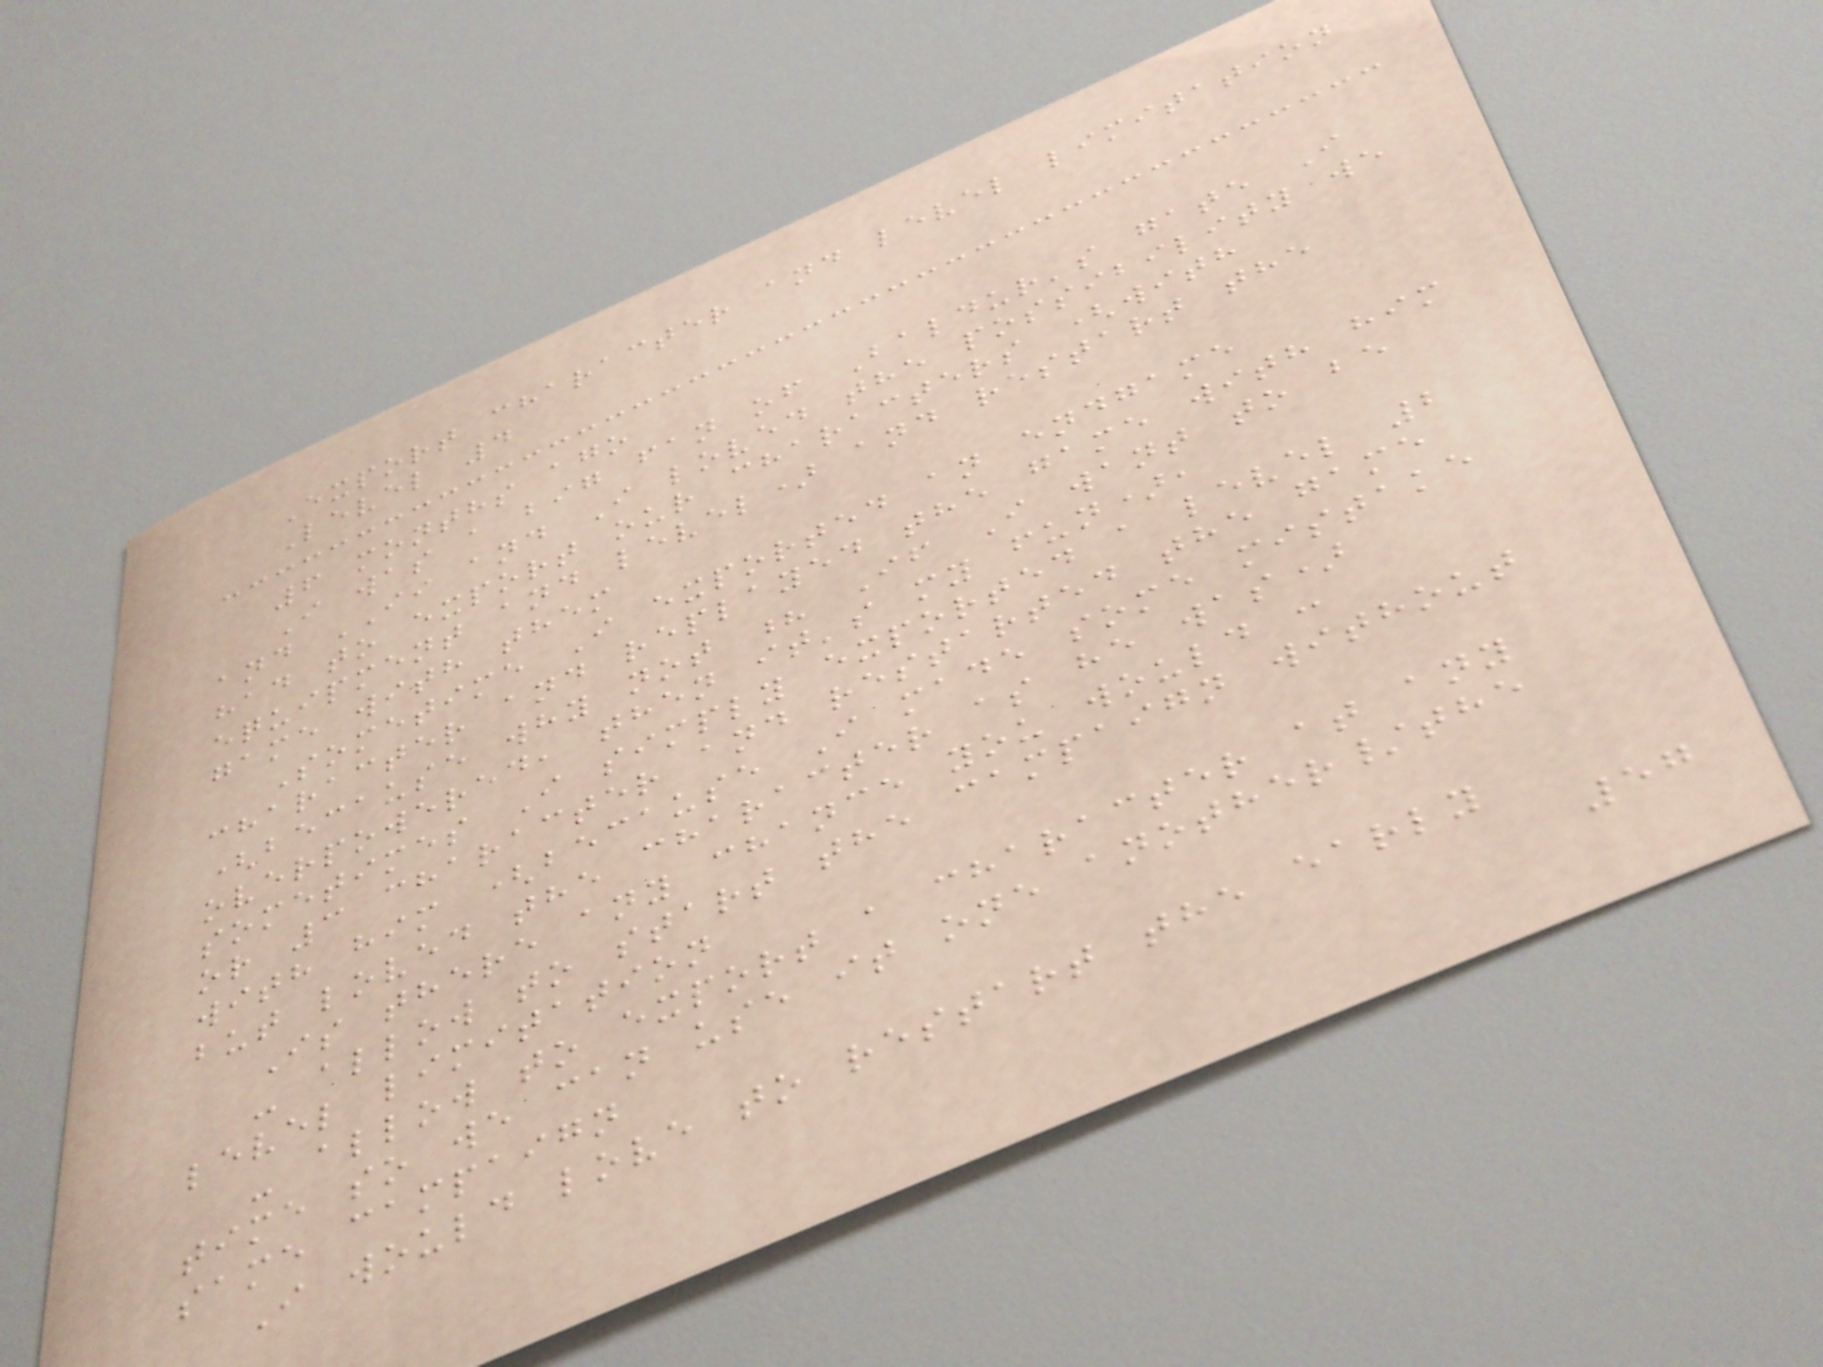Export character and level limitation
Level 4
6 months ago
I was a big fan of Baldur's gate I
and II and I loved the possibility we
had to export our characters (with
equipment and level) and restart the
game with them
Sometime I exported an endgame
character and replayed the game with him
(because why not ? If I want to be
overpowered, then it's my fun),
sometimes I simply exported a level 2
or 3 character and restarted the game
with him (because I made some mistake
but loved the character as he was)
Is there any chance you would :
- allow to start the campaign without
level limitation
- allow to export a character at any
time so we can use it one another/the
same campaign
I would love to restart the early
57
